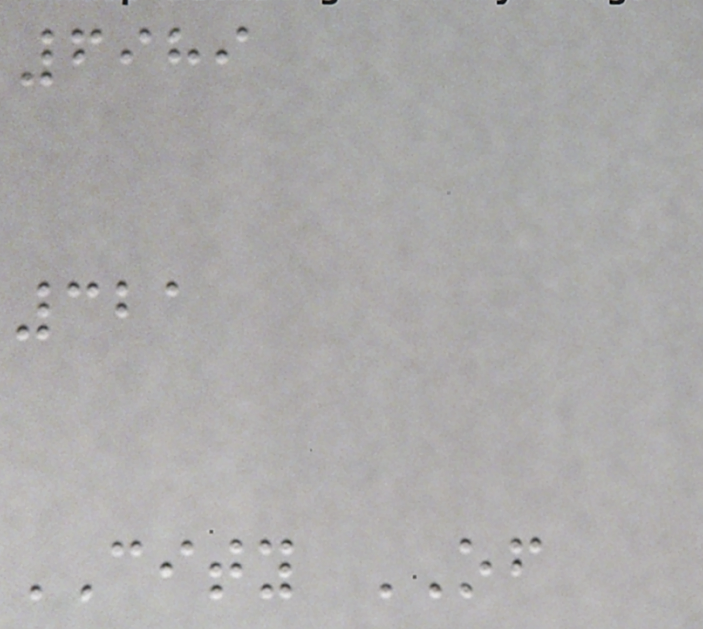6989
321
CITY OF
